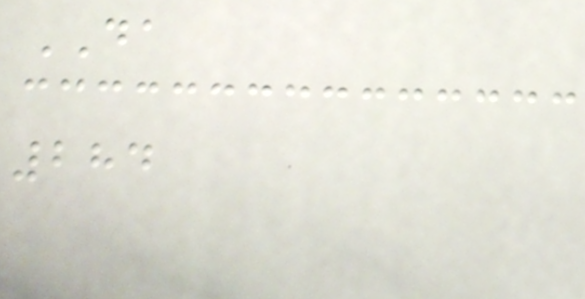DA
284
